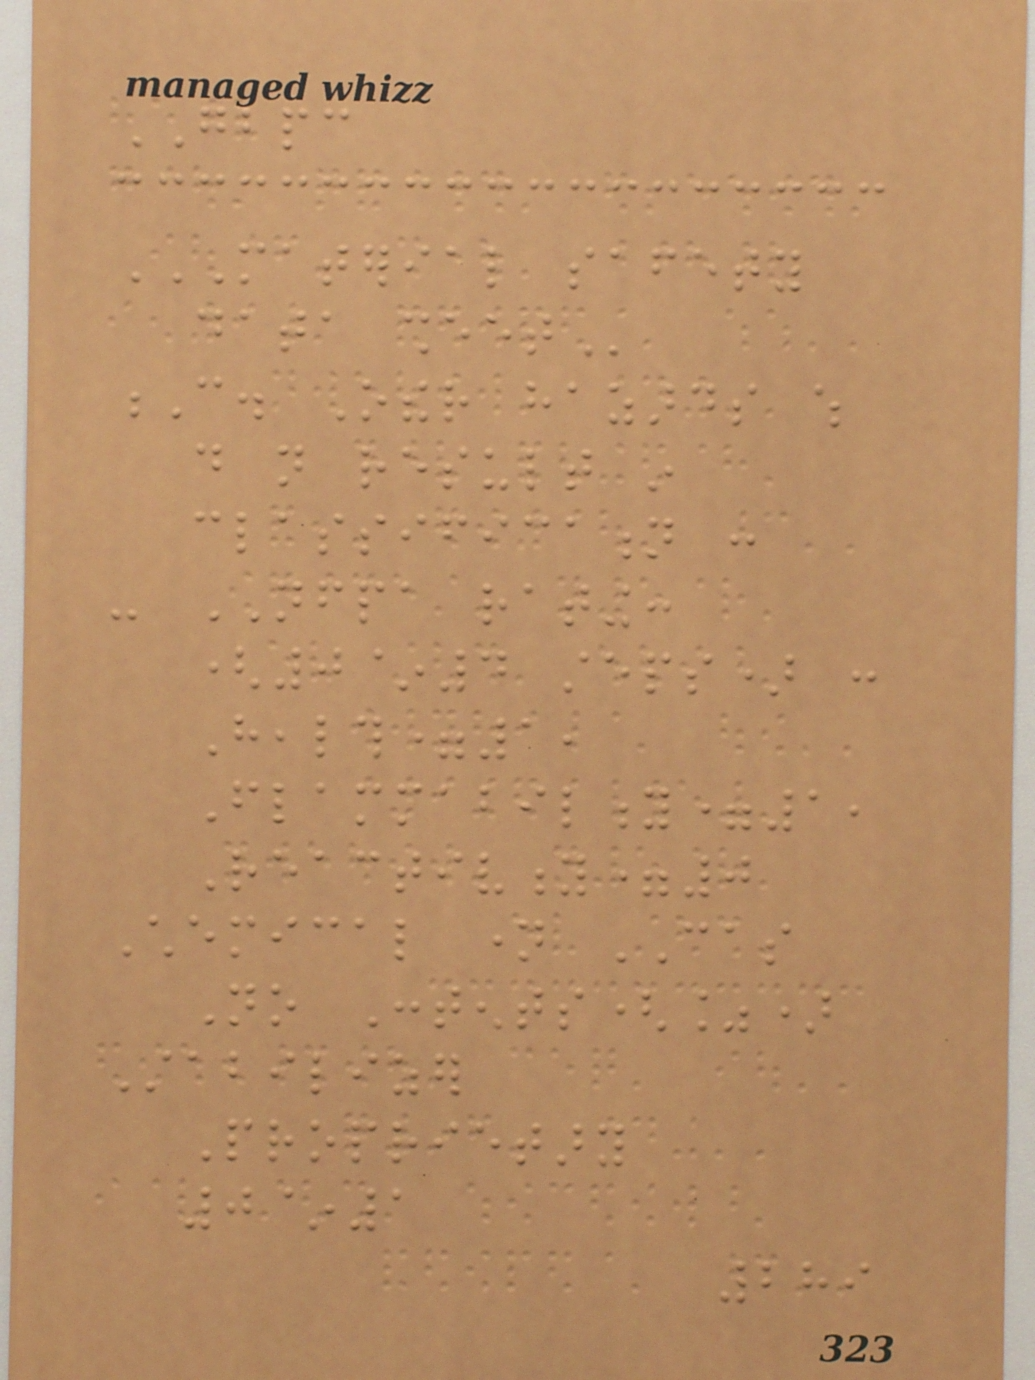GBPC
MATERIAL SAFETY
DATA SHEET
C. Other hazards which
do not result in
classification :
- NFPA rating:
(0~4 steps) :
Health=1,
Flammability=1,
Reactivity=0
Chemical name CAS
No Contents(%)
Stabilizer
Proprietary
0~1
289
